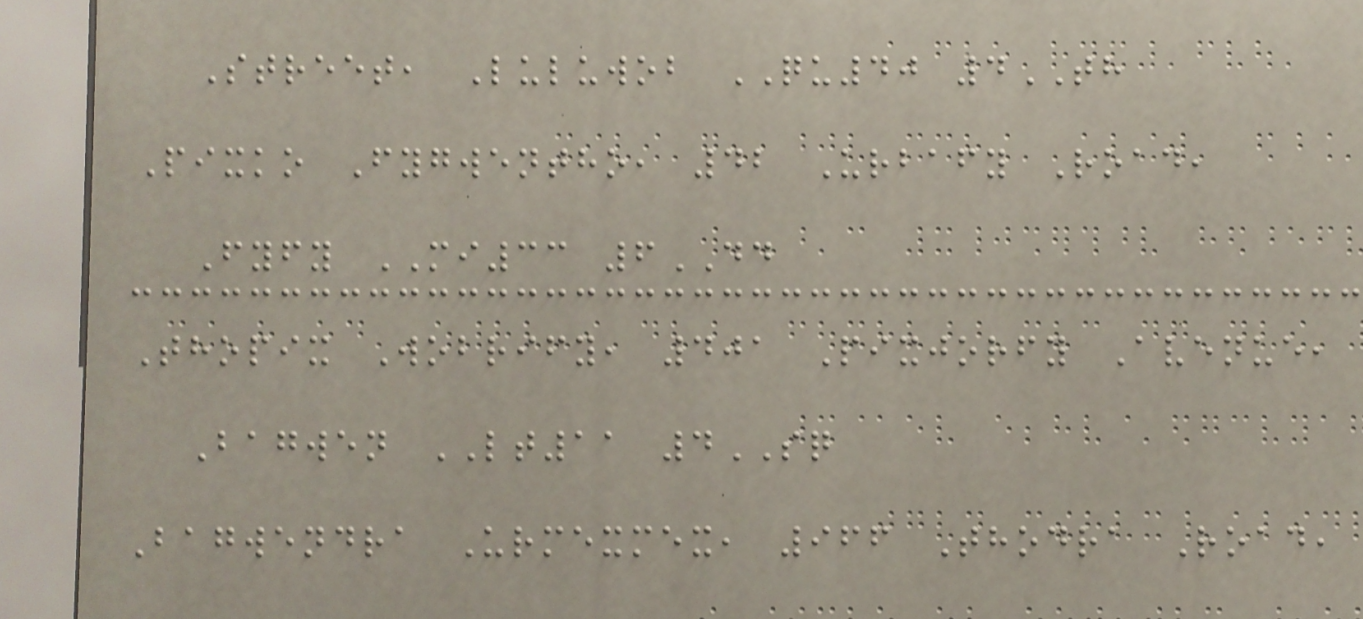Street, Luluwob QU40 4TH
Pixko Fygwentho, 42 Urbafy Road,
Fyfy MI33 6DD
Thopix Wobrify, 401 Pixjorfy Avenue,
Bagwen LT11 4SQ
Bagwendra Urmexmex, 966 Thodra Road,
